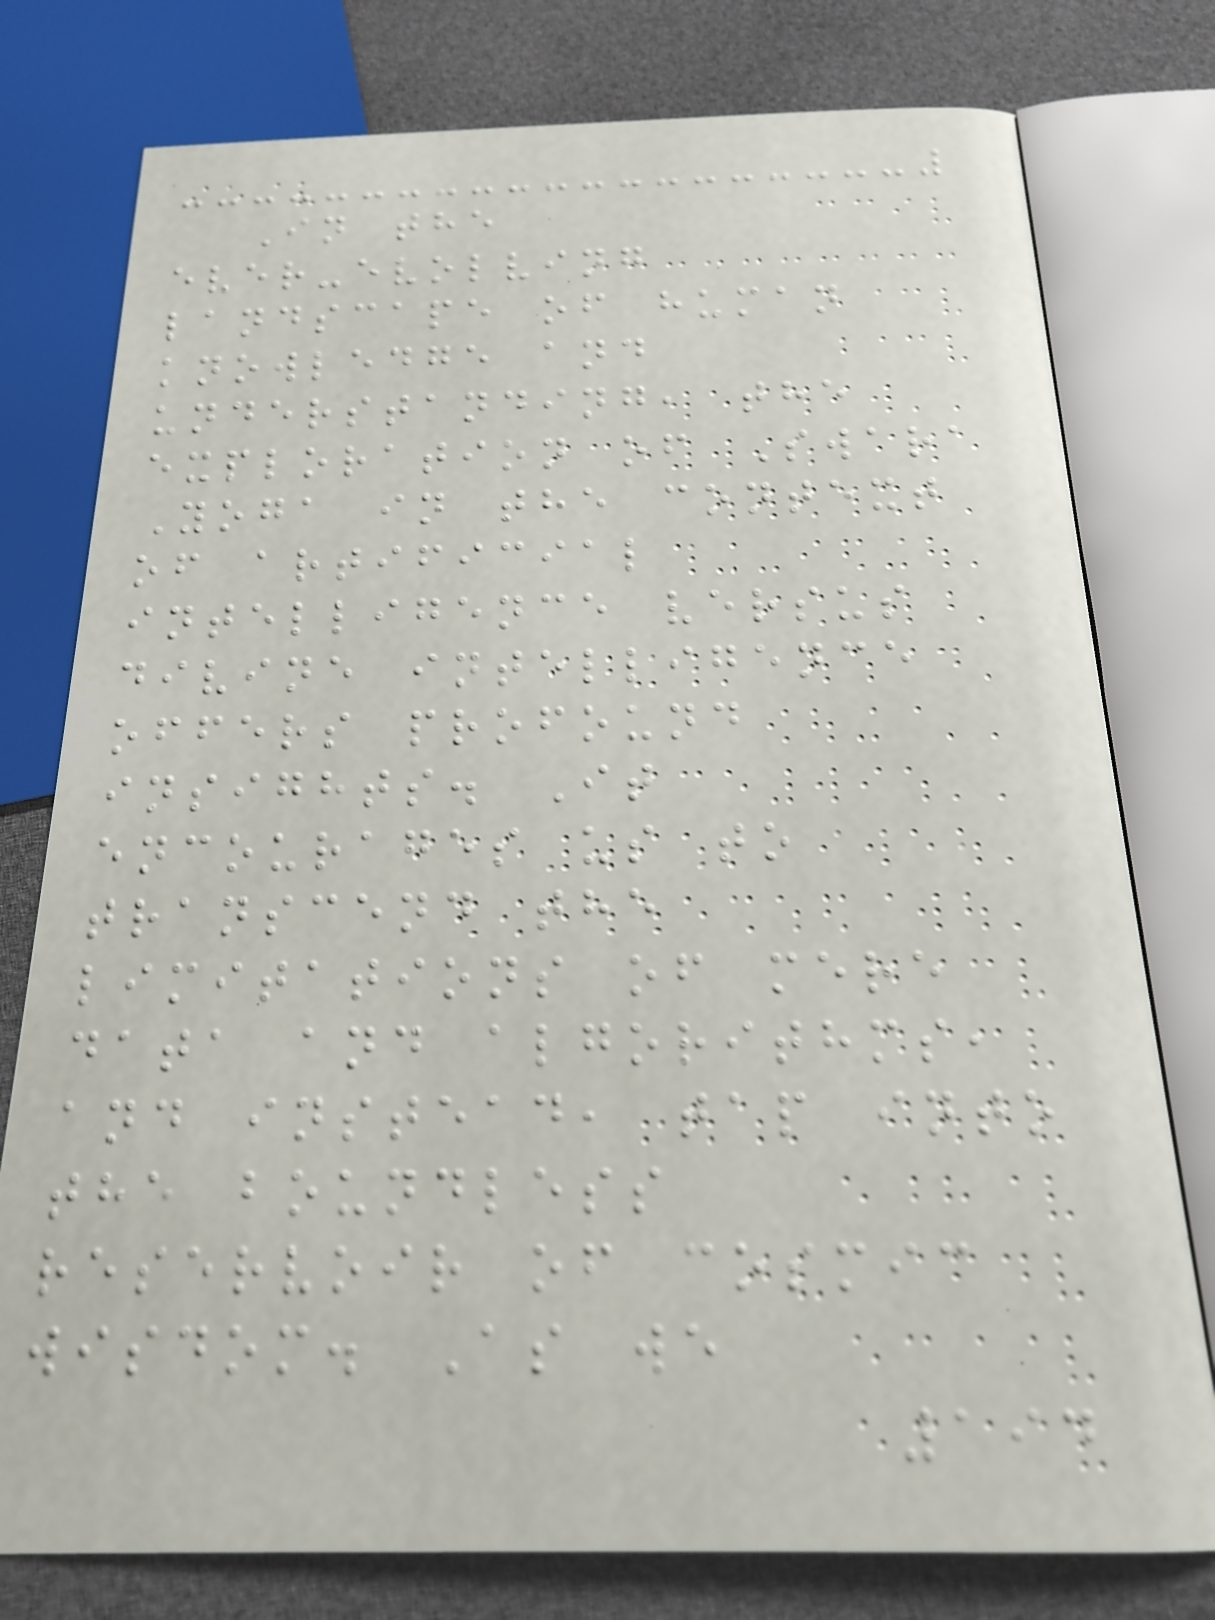In the
ever-evolving
landscape of human
knowledge and
understanding, the
exploration of Swara
Yoga in the context
of artificial
intelligence versus
divine intelligence
offers profound
insights. It
encourages us to
transcend the
limitations of mere
data and algorithms,
and instead, tap into
the boundless
reservoir of cosmic
wisdom. As we
194
